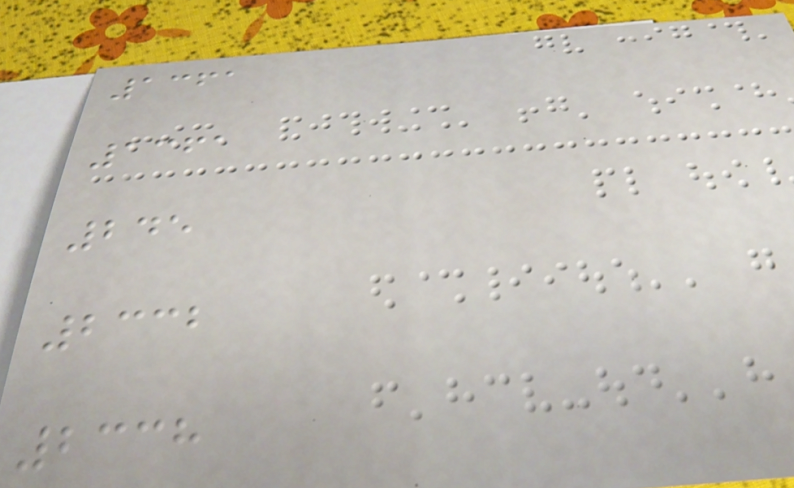1361
1361
245
2332
2338
